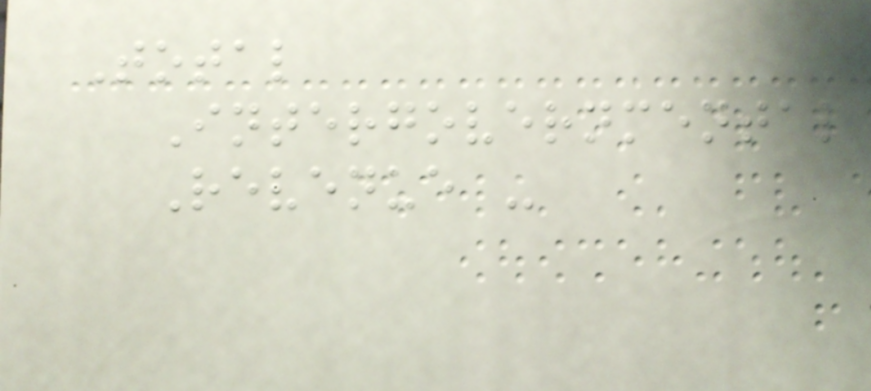Total
Intergovernmental
Revenue -
